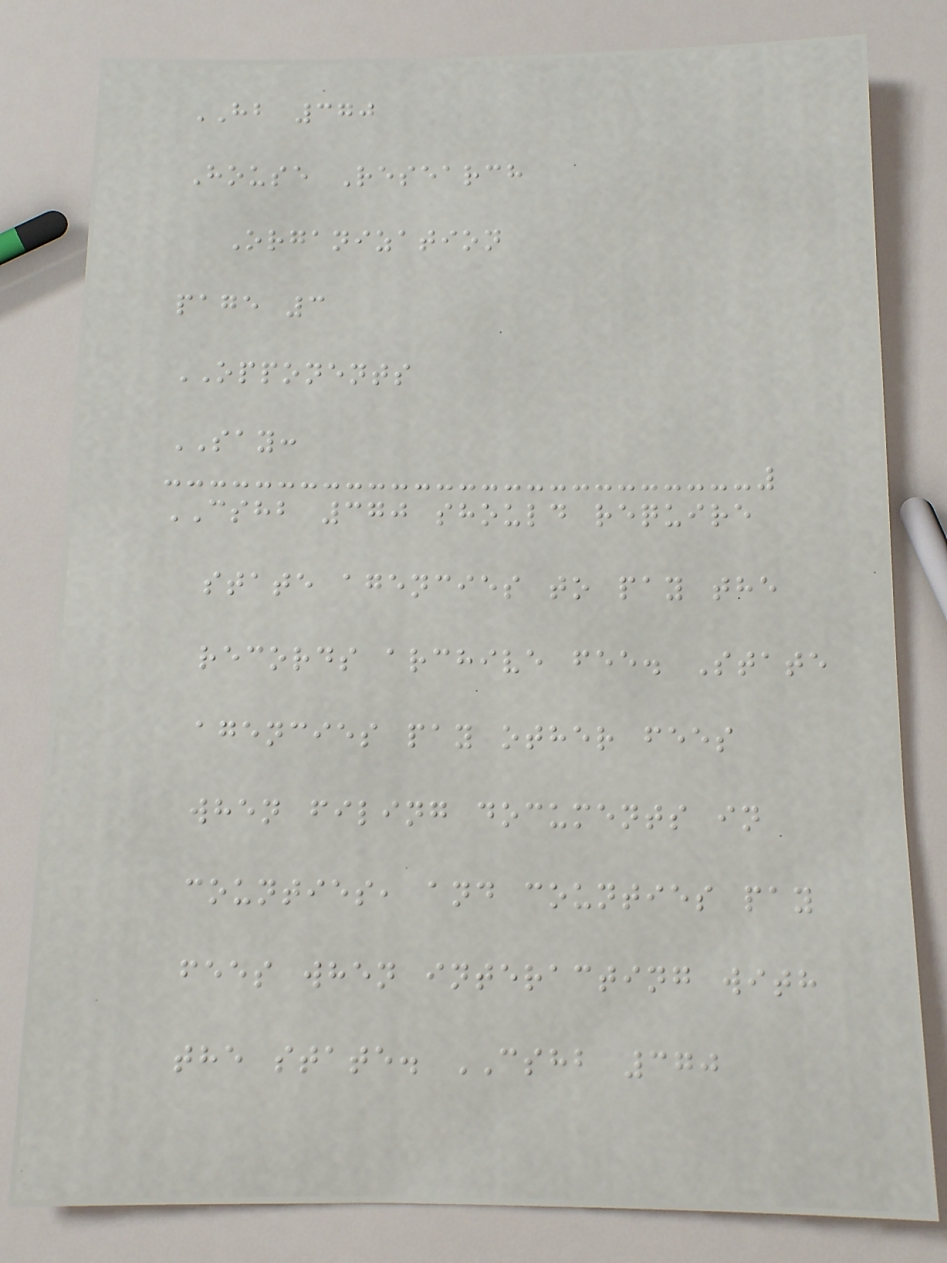HB 370
House Research
Organization
page 3
OPPONENTS
SAY:
CSHB 370 should require
state agencies to pay the
records archive fee. State
agencies pay other fees
when filing documents in
counties, and counties pay
fees when interacting with
the state. CSHB 370
